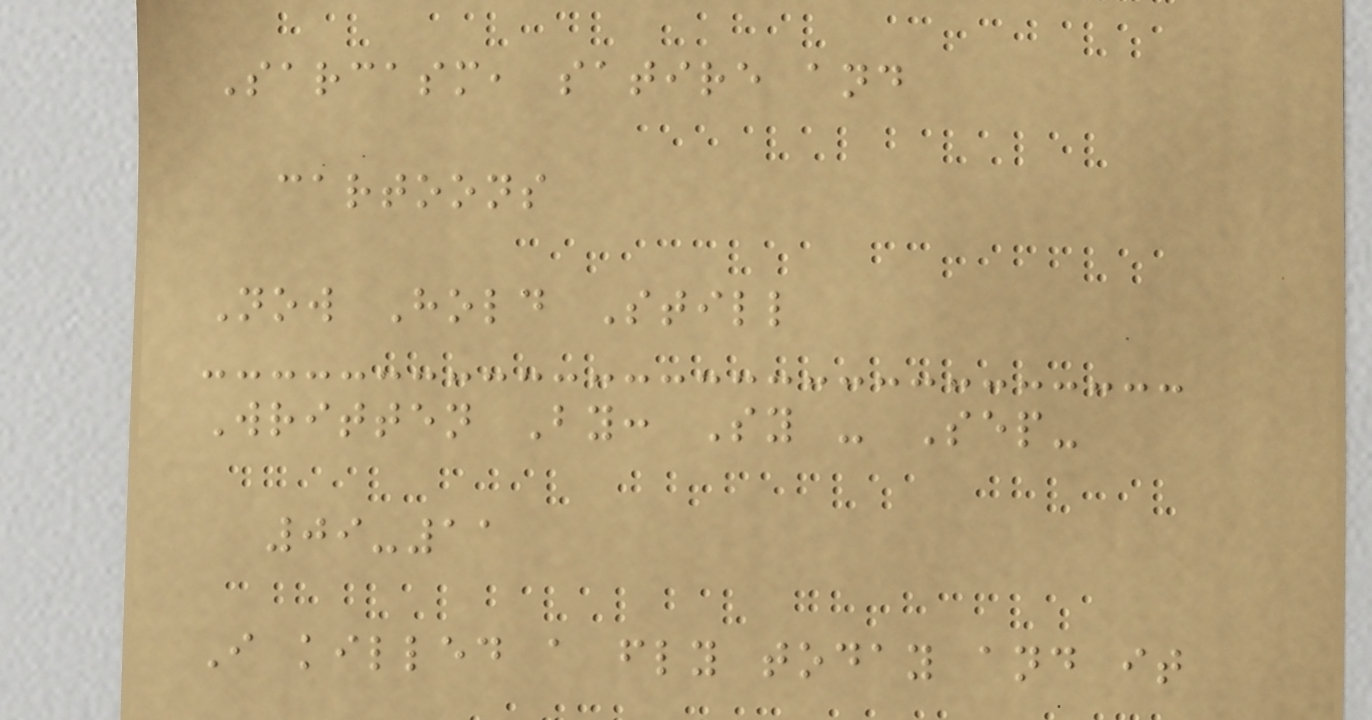Sarcasm, satire and
cartoons
Now Hold Still
Written By: Sy - Sep-
09-11
I killed a fly today and it
